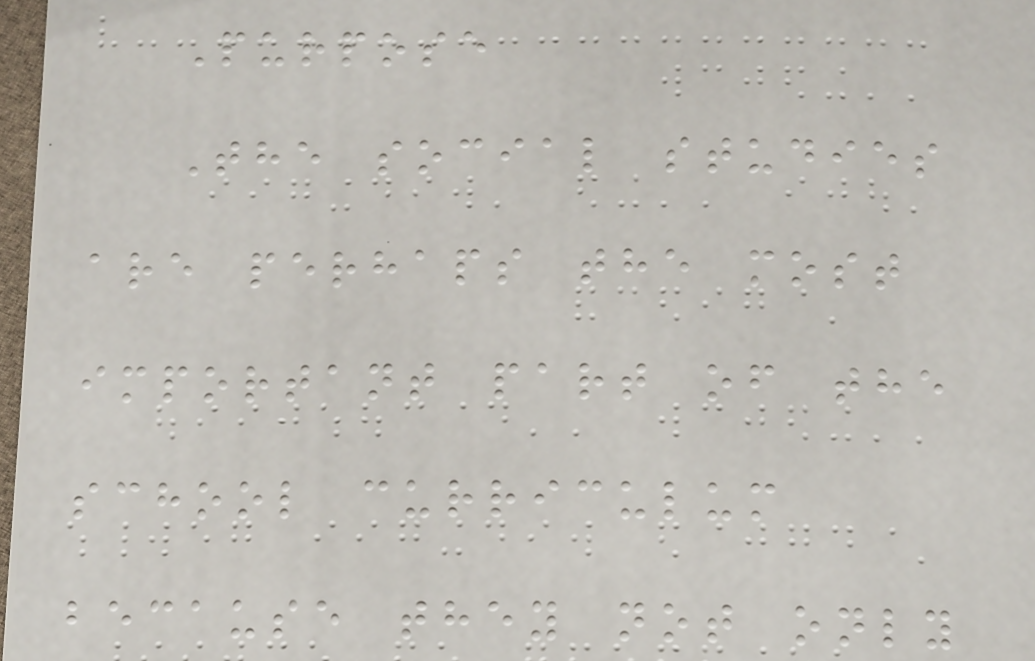Purpose
The social studies
are perhaps the most
important part of the
school curriculum
because they not only
